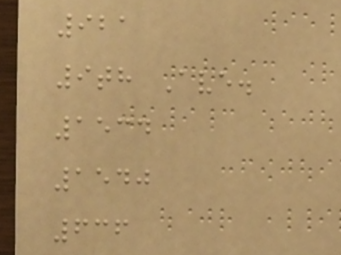921
9th Ave.
1534
1540
636
